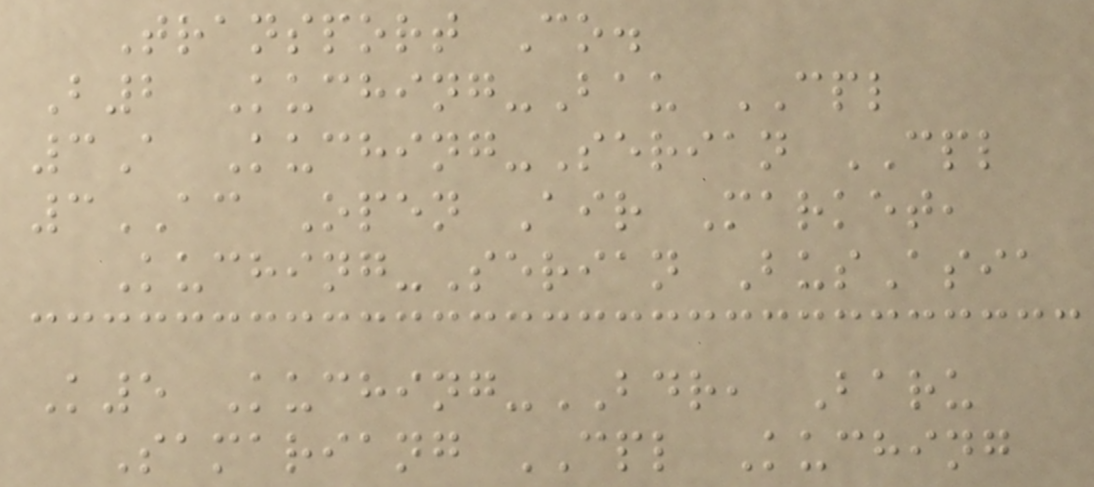Transport Co.
B2 Kuching-Bau CPL
3A Kuching-Serian CPL
3AC Open Air Market,
Kuching-Serian BusAsia
K5 Kuching-BDR, Baru
Samariang CPL Kuching
